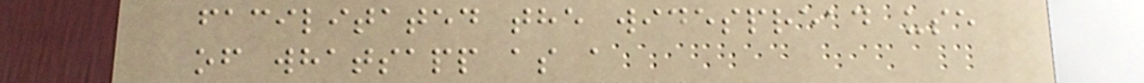facilitated the widespread use
of whatsapp as a
